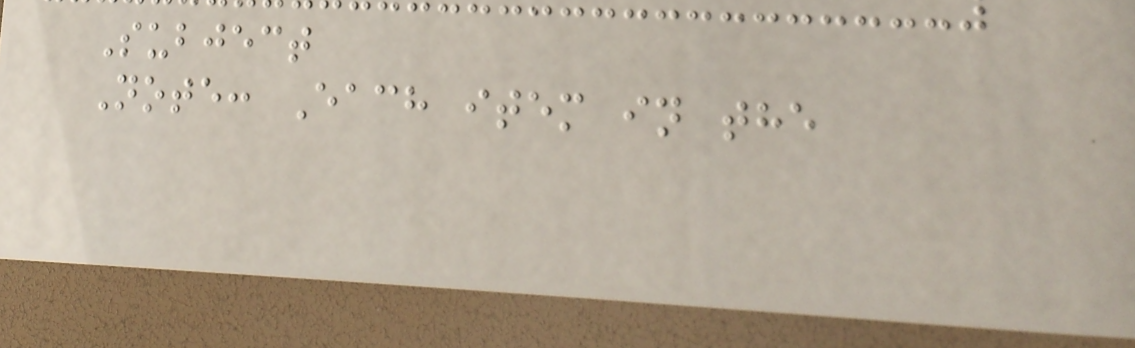Subject
Note: Each item in the
